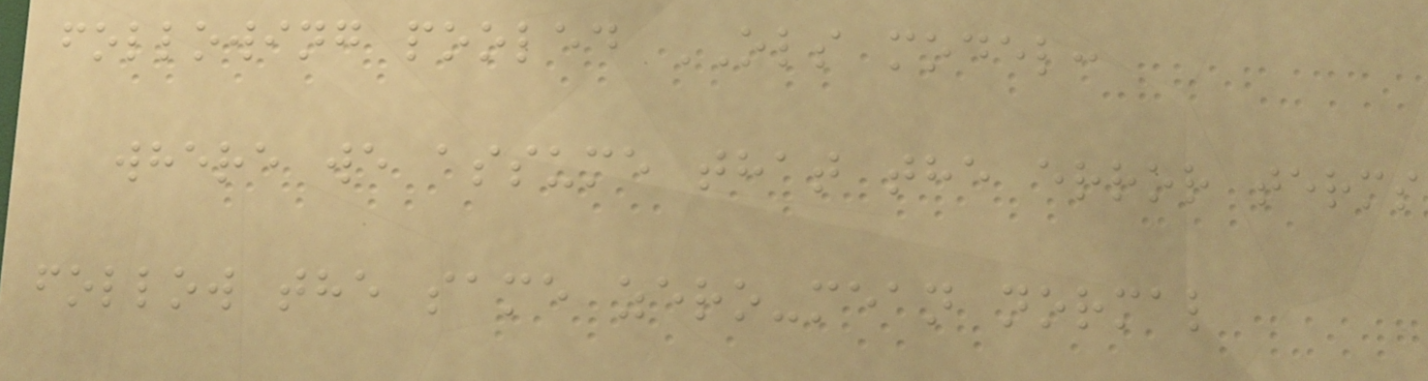following pooled OLS model:
where we assume that the error terms
follow the same zero-mean normal
